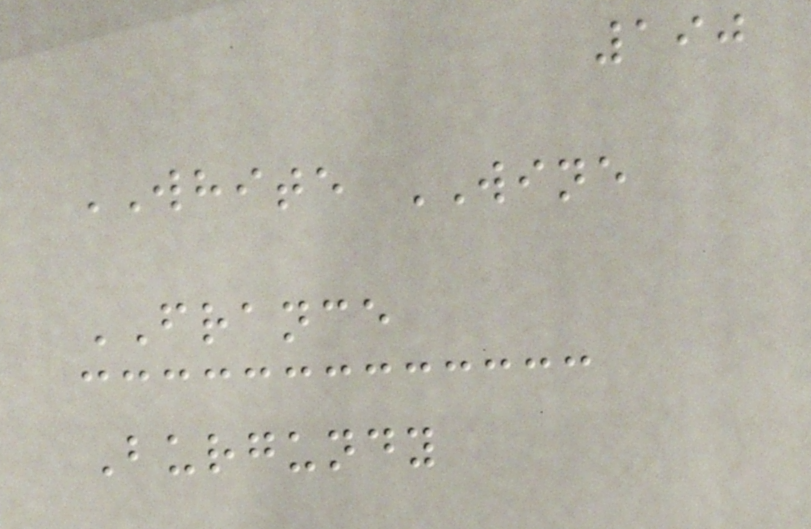190
WHITE WINE
FRANCE
Burgundy
